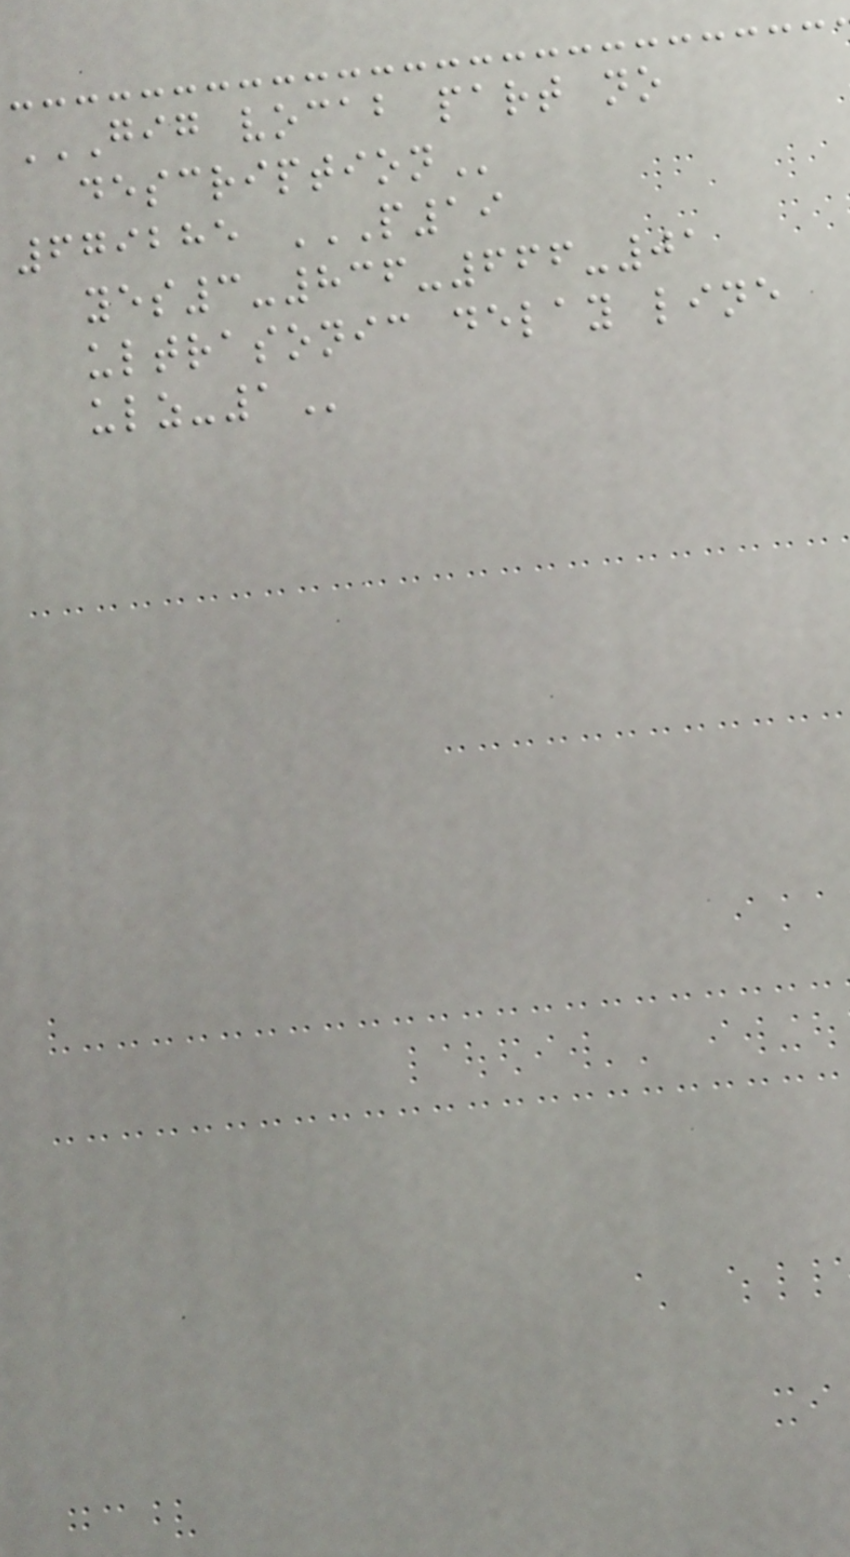GIG VOCAB PART NO
DESCRIPTION
679285 P19
YES3-836-666-01
ULTRASONIC DELAY LINE
ULZ-1
